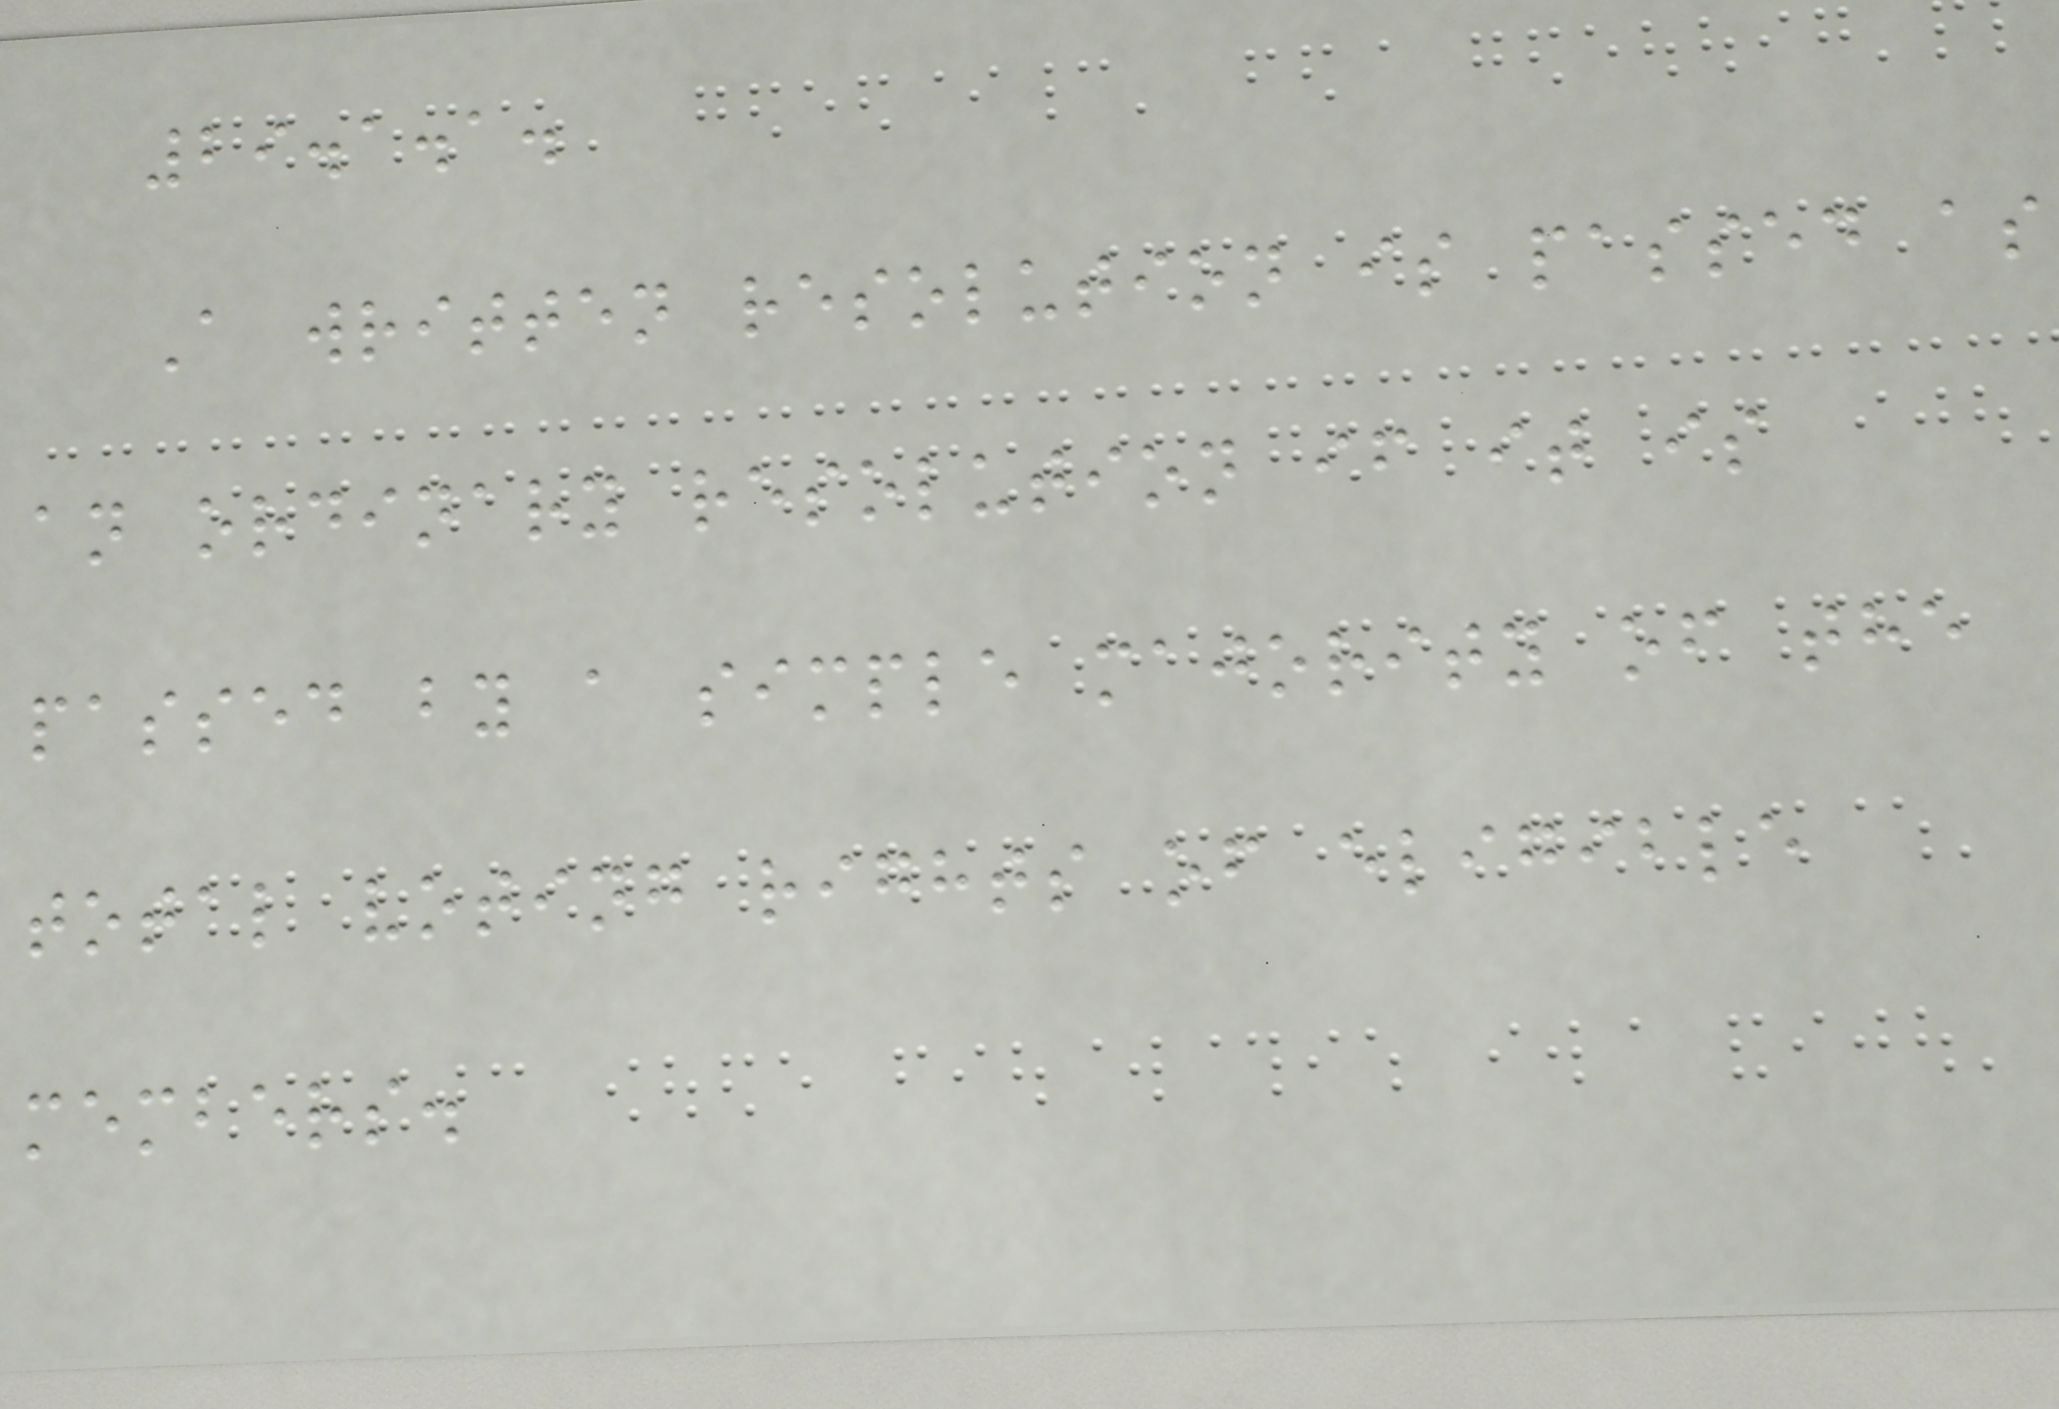29.1.1.
A written resolution is passed as
an ordinary resolution if it is
passed by a simple majority of the
total voting rights of eligible
members.
